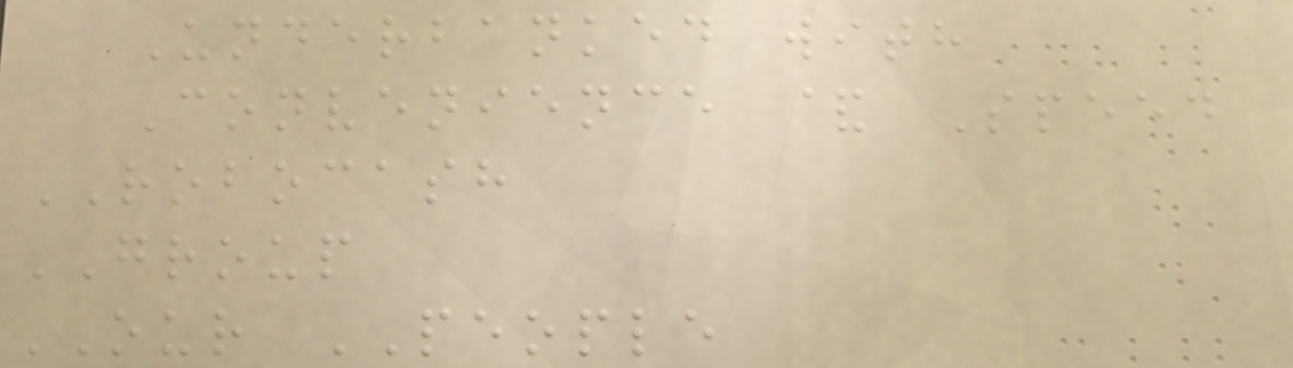Underbanked with
Convenience & Speed
ROBOCASH
GROUP
OUR PEOPLE
